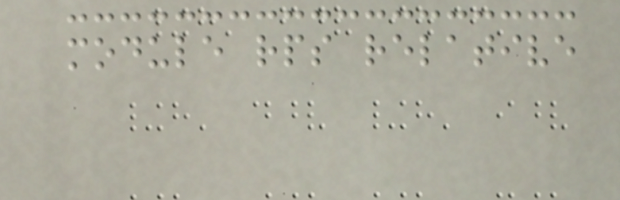module rps relative
